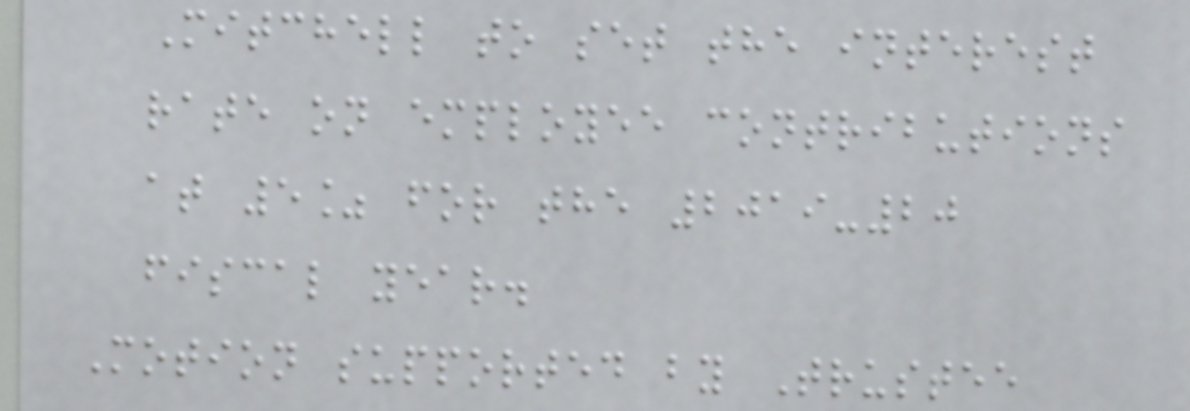Mitchell to set the interest
rate on employee contributions
at 5% for the 2019-20
fiscal year.
Motion supported by Trustee
